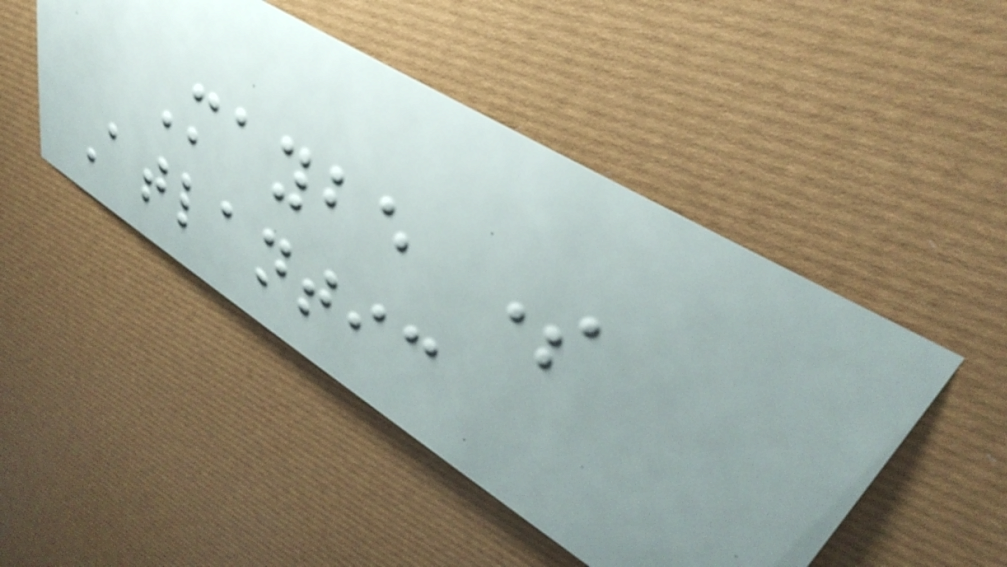Maybe some
Atlantic
